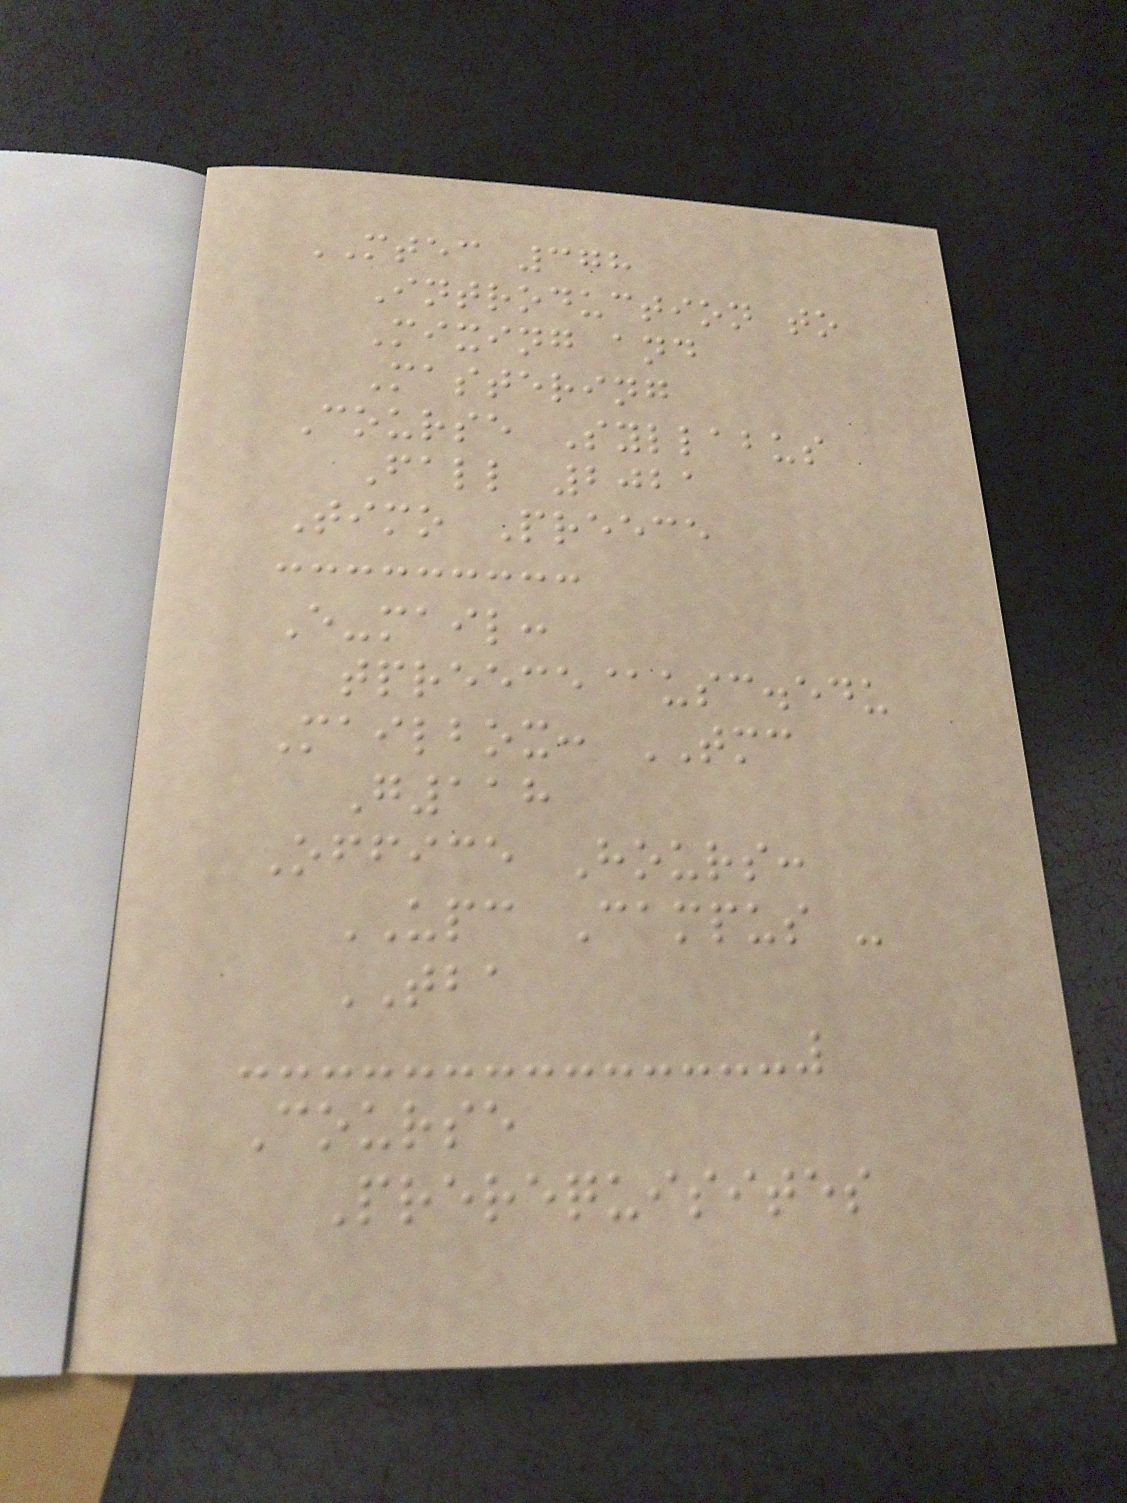MTEC 378
Introduction to
Mixing and
Mastering
Course Syllabus
Fall 2021
Timo Preece
E-mail:
tpreece@usc.edu
Mailbox: TMC
G118
Office Hours:
UPC Campus -
TBA
Course
Prerequisites
